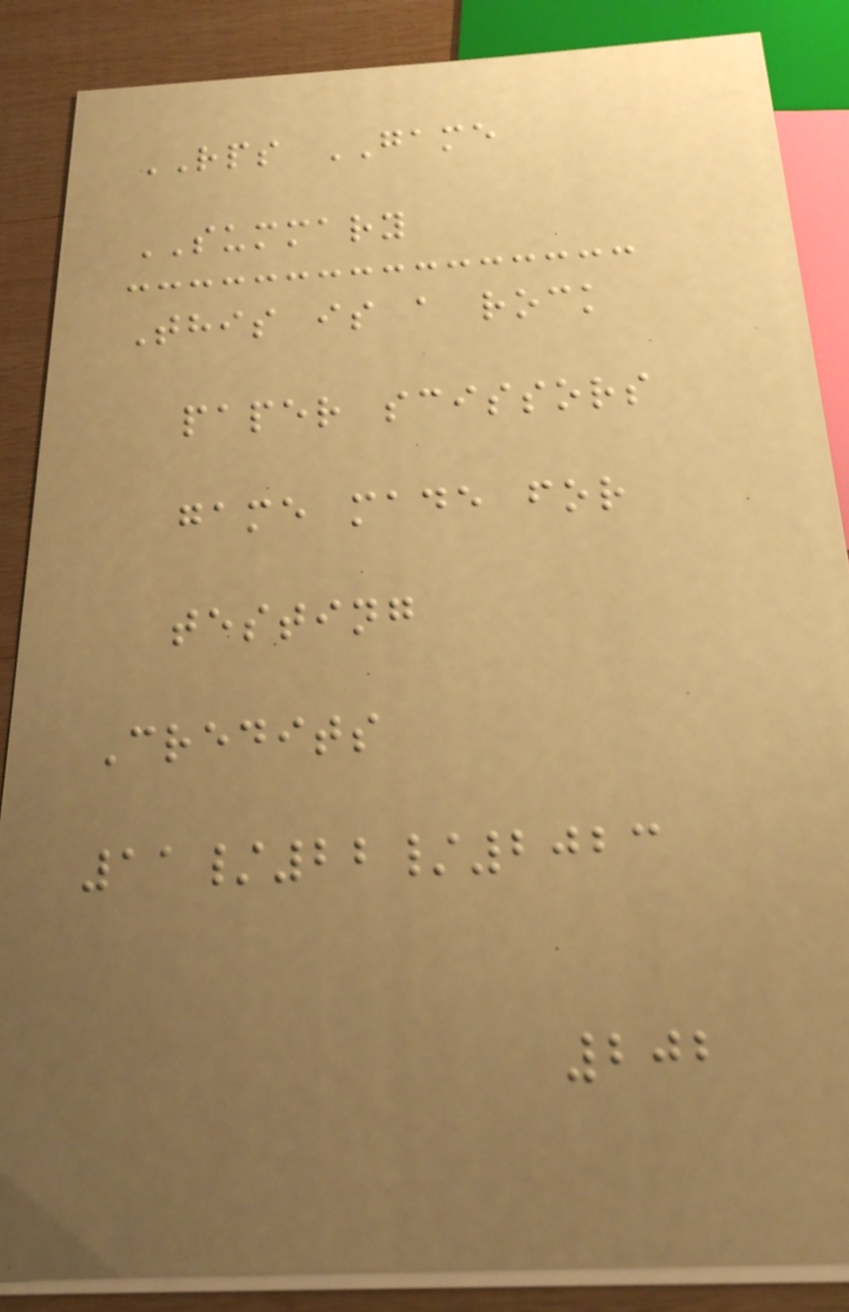RPS GAME
SUMMARY
This is a rock
paper scissors
game made for
testing
Credits
11/22/2023
202
